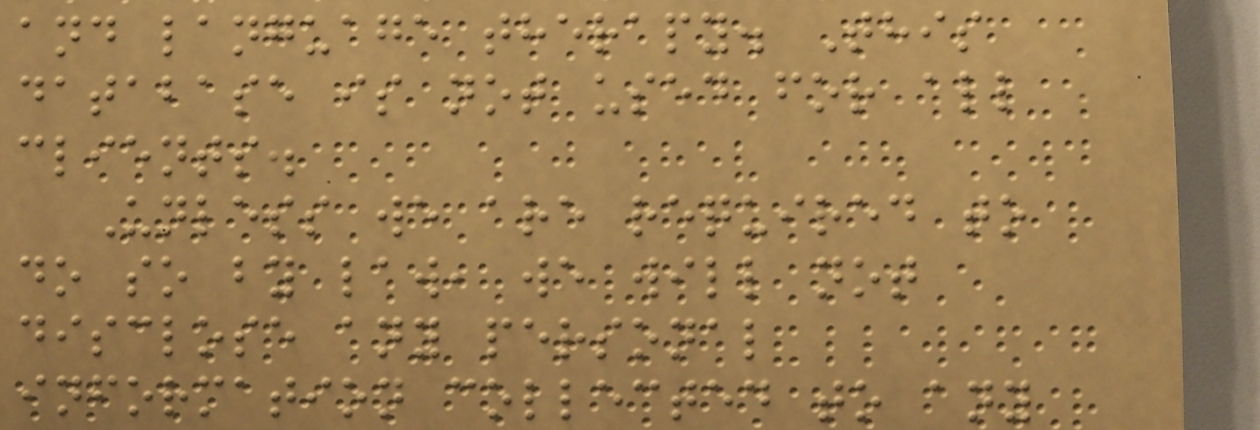and language therapy. This
database is not used for all
clients.
Unless we are required to
do so by law, we will not
disclose any personal
information collected to any
